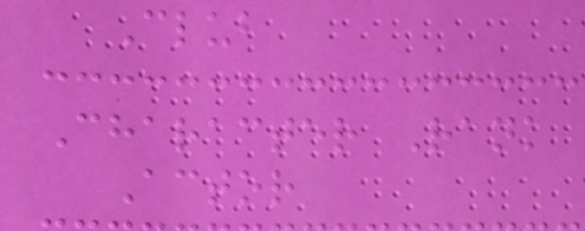Club
Character Rank
Actor
